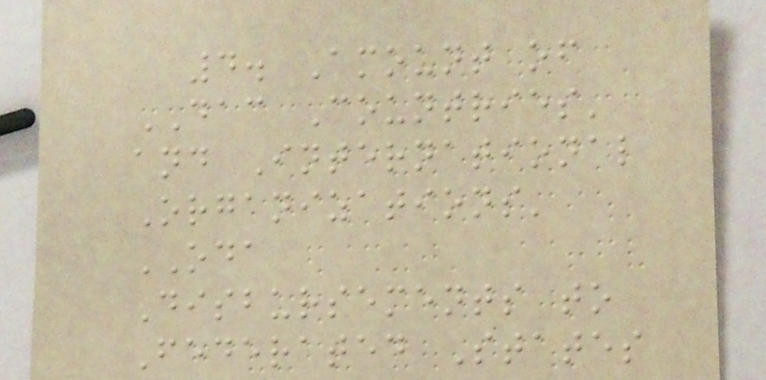4. Amount of
DAC Countries'
and International
Organizations'
ODA
Disbursements to
Federated States
